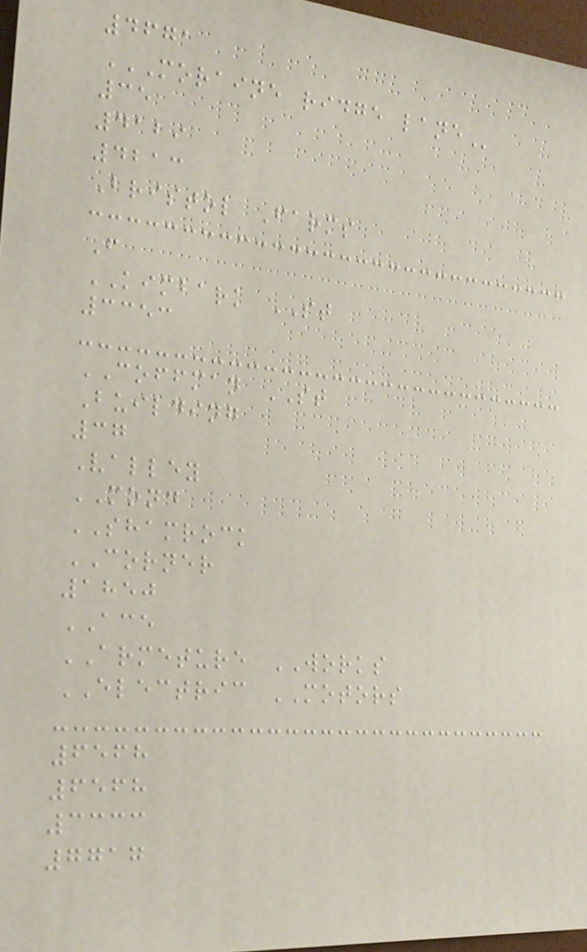4671
MORAINE RIDGE LANE
35
4129
4213
Bristol Farms
F
KIMBARK ST
3353
COFFMAN ST
Building
37
Valley
MOND
SHAMROCK
CORNER
1850
ACE
ARMETURE WORKS
ELECTRIC MOTORS
6568
6568
3333
7717
